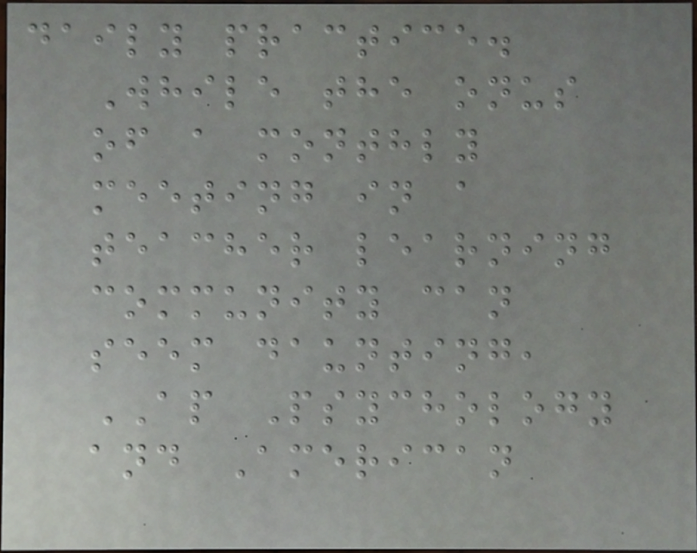daily practice.
While the onus
of a monthly
meeting in a
teacher learning
community can
seem daunting,
AP Psychology
and American
